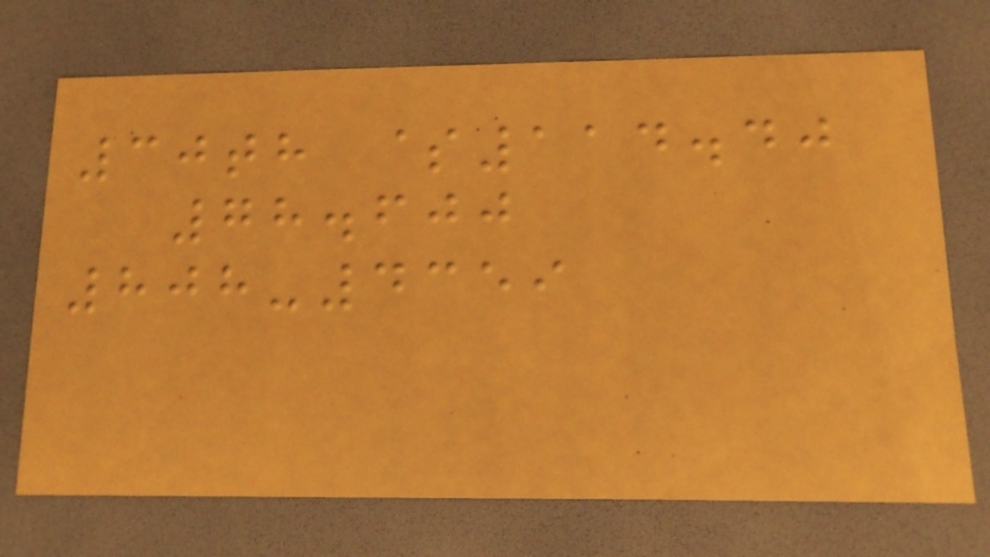30th $114.40
78.600
808-4359
